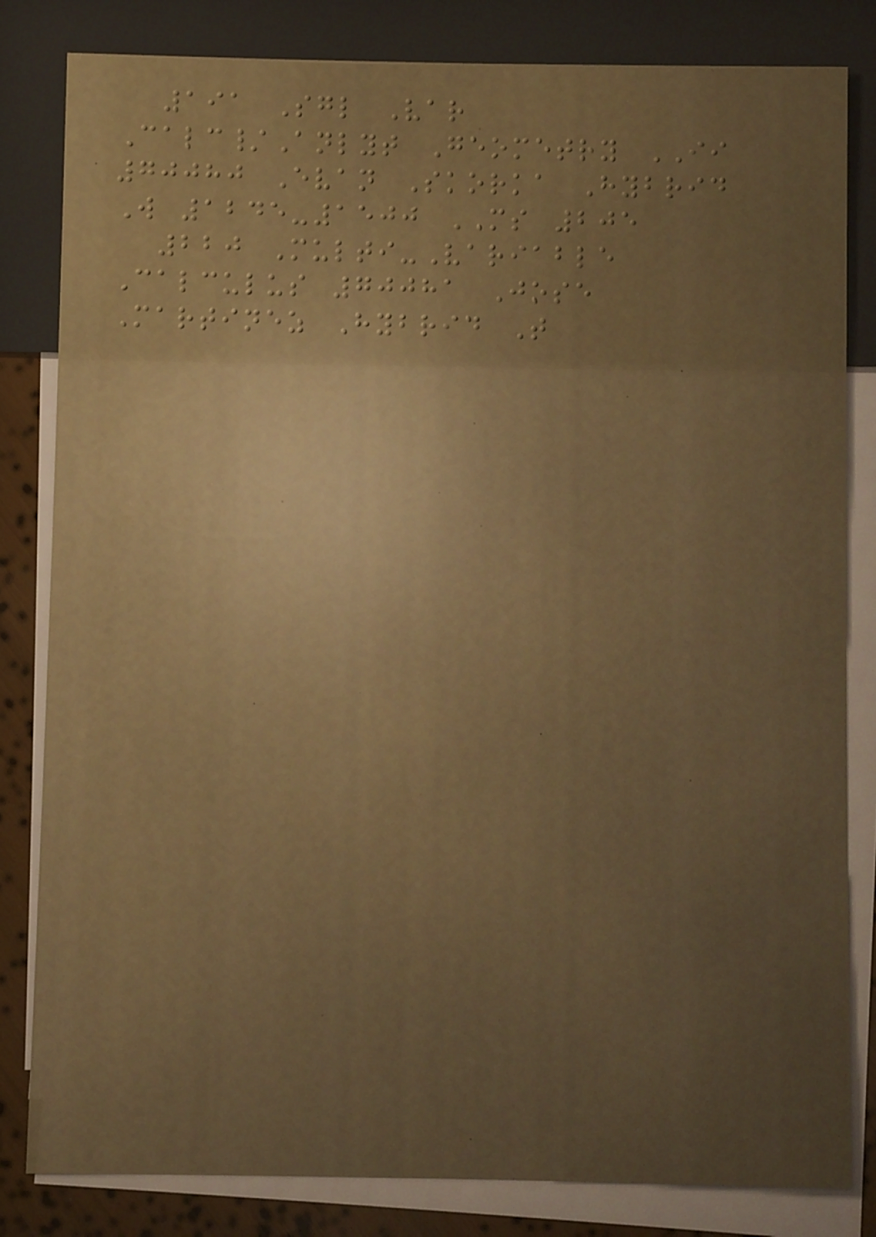191 Sgl Var
Calc/Anlyt Geometry II
70080 Evan Skorka Hybrid
W 1245-1500 MS 205
220 Multi-Variable
Calculus 70081 Jose
Martinez Hybrid T
